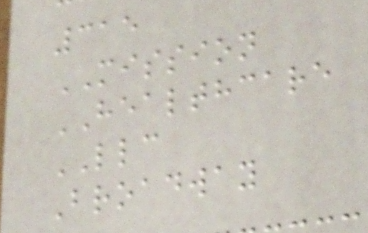315
MISSION
HEALTHCARE
LLC
Broadway
